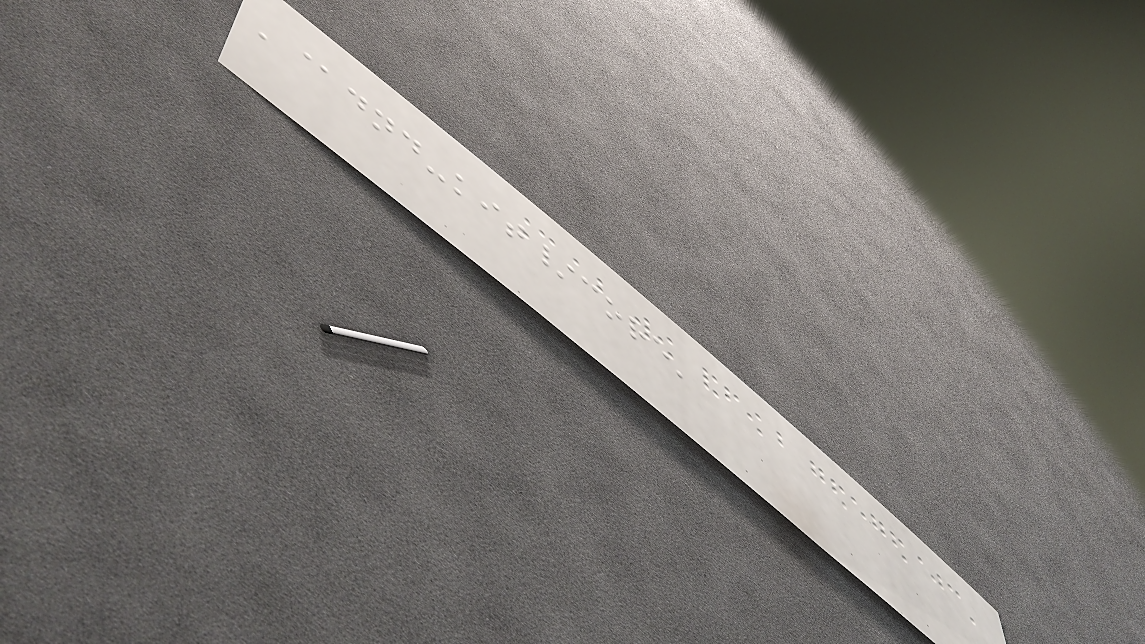'@dnd-kit/core'
